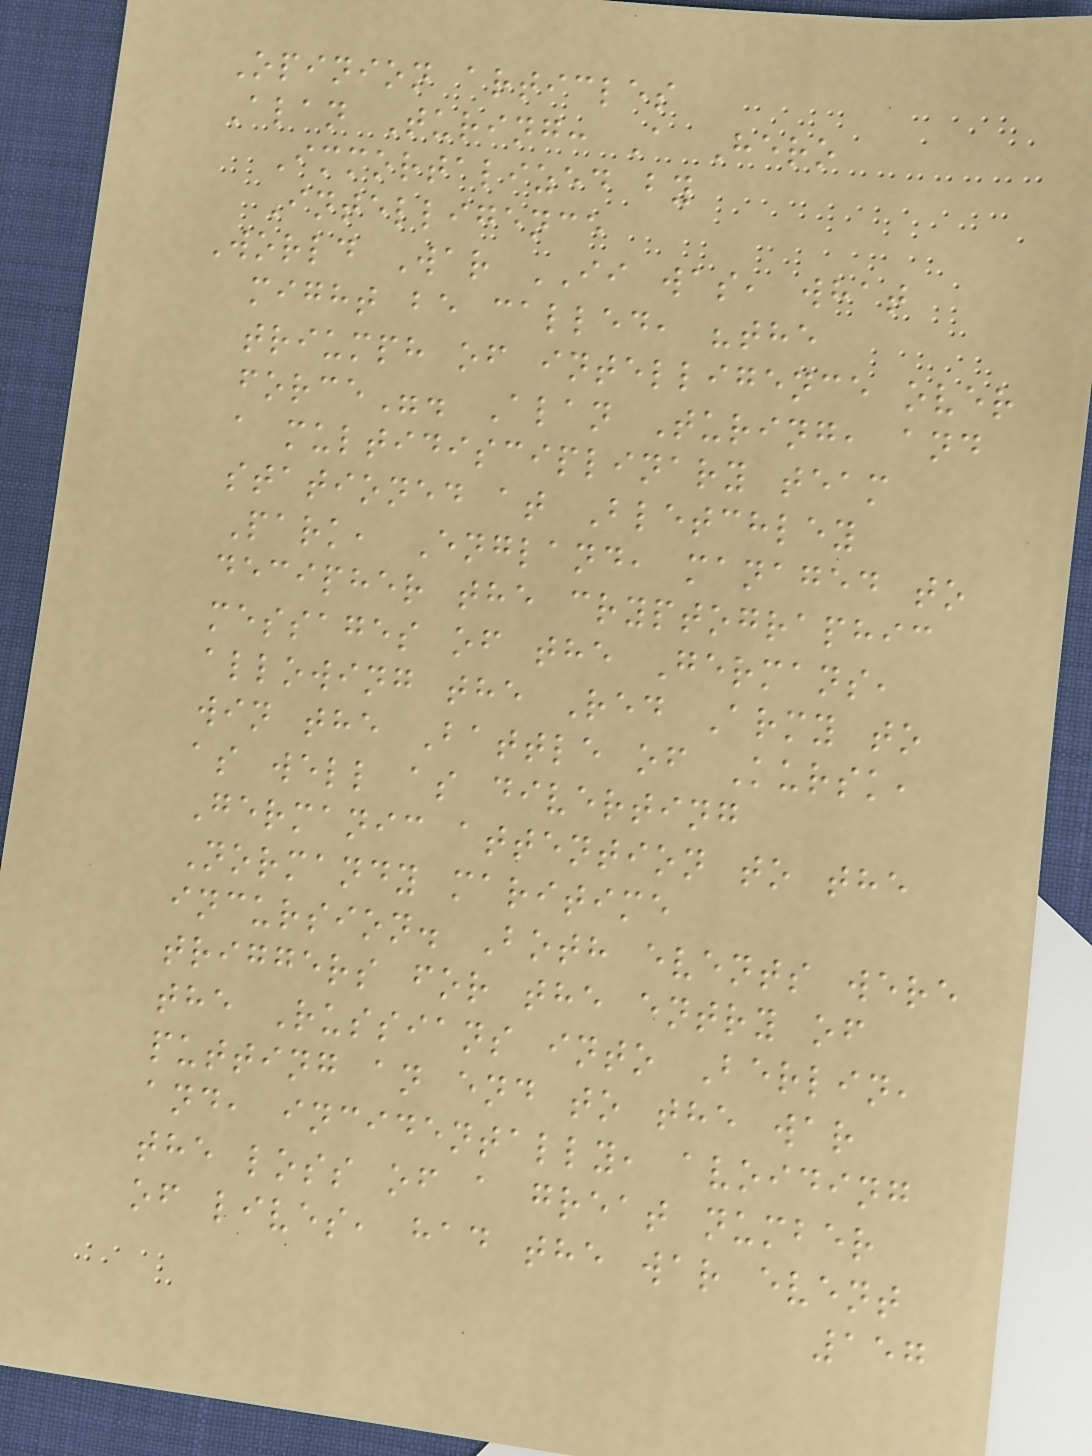Opinion articles
Alan Turing: A Hero
Immortalized by
Intelligence
World War II was, what
might be called, "the
triumph of intelligence over
force". Alan Turing, and
a multidisciplinary team
stationed at Bletchley
Park, England, managed to
decipher the cryptographic
messages of the Germans,
allowing the Red Army to
win the Battle of Kursk,
as well as diverting
Germanic attention to the
Normandy maritime
incursion. Both events were
triggers for the entry of
the Russians into Berlin,
putting an end to the war
and, incidentally, avoiding
the loss of a great number
of lives, had the war event
157
